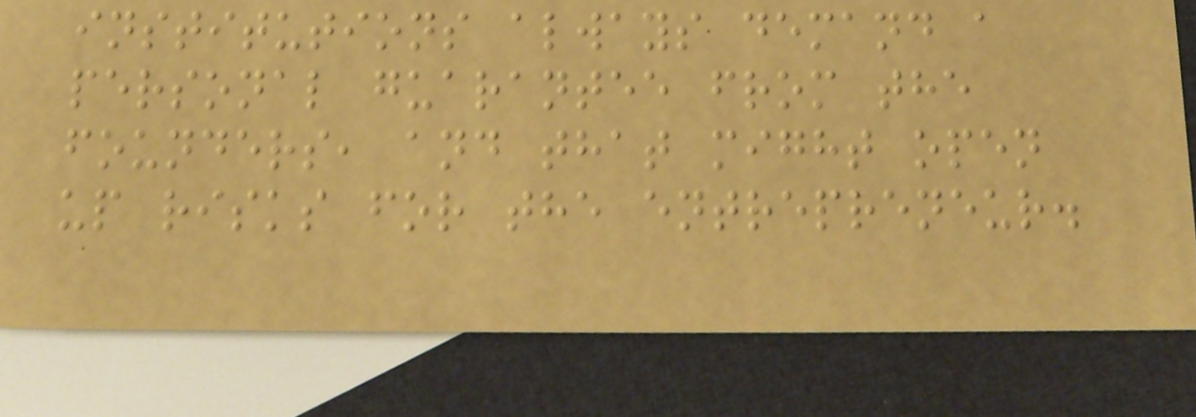institutions always demand a
personal guarantee from the
founders, and that might open
up risks for the entrepreneur.
